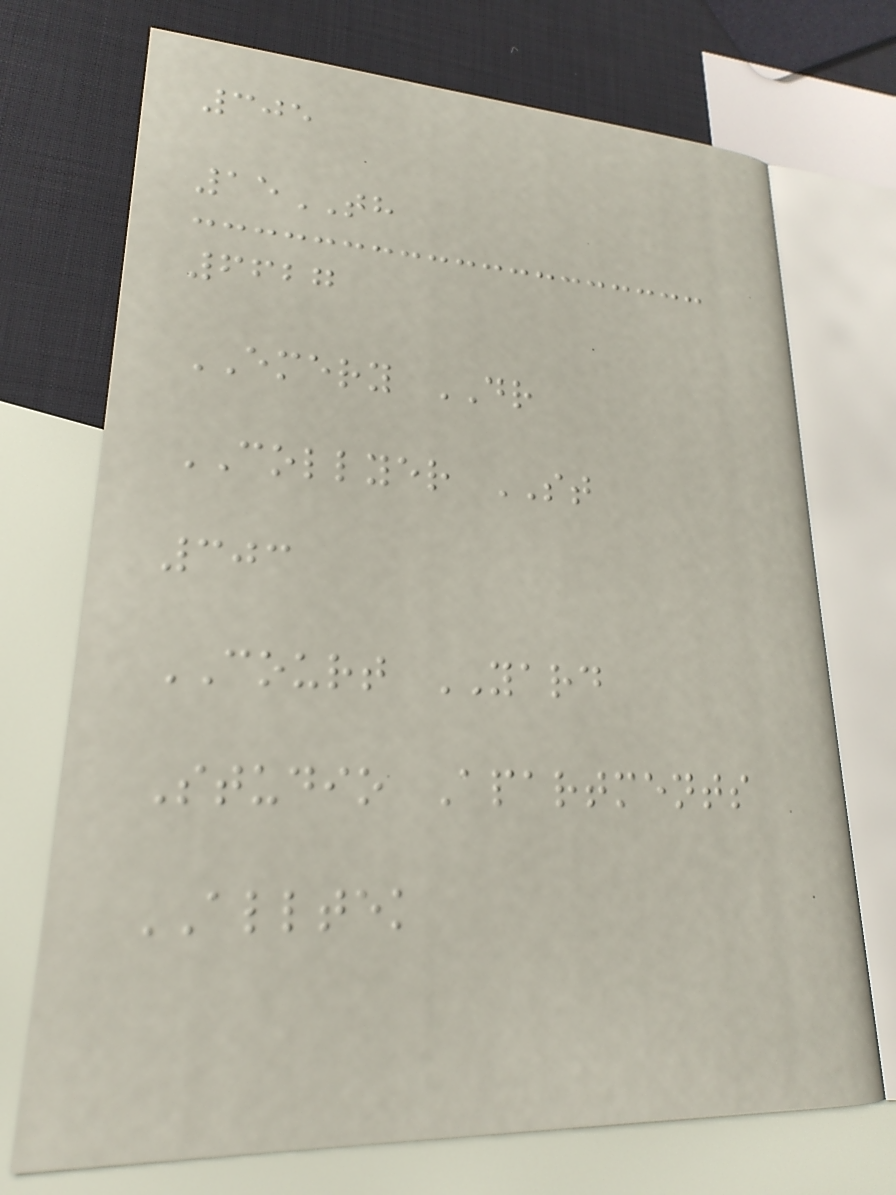305
15TH
6627
EMERY DR
COLLYER ST
303
COURT YARD
Studio Apartments
ALLTEK
